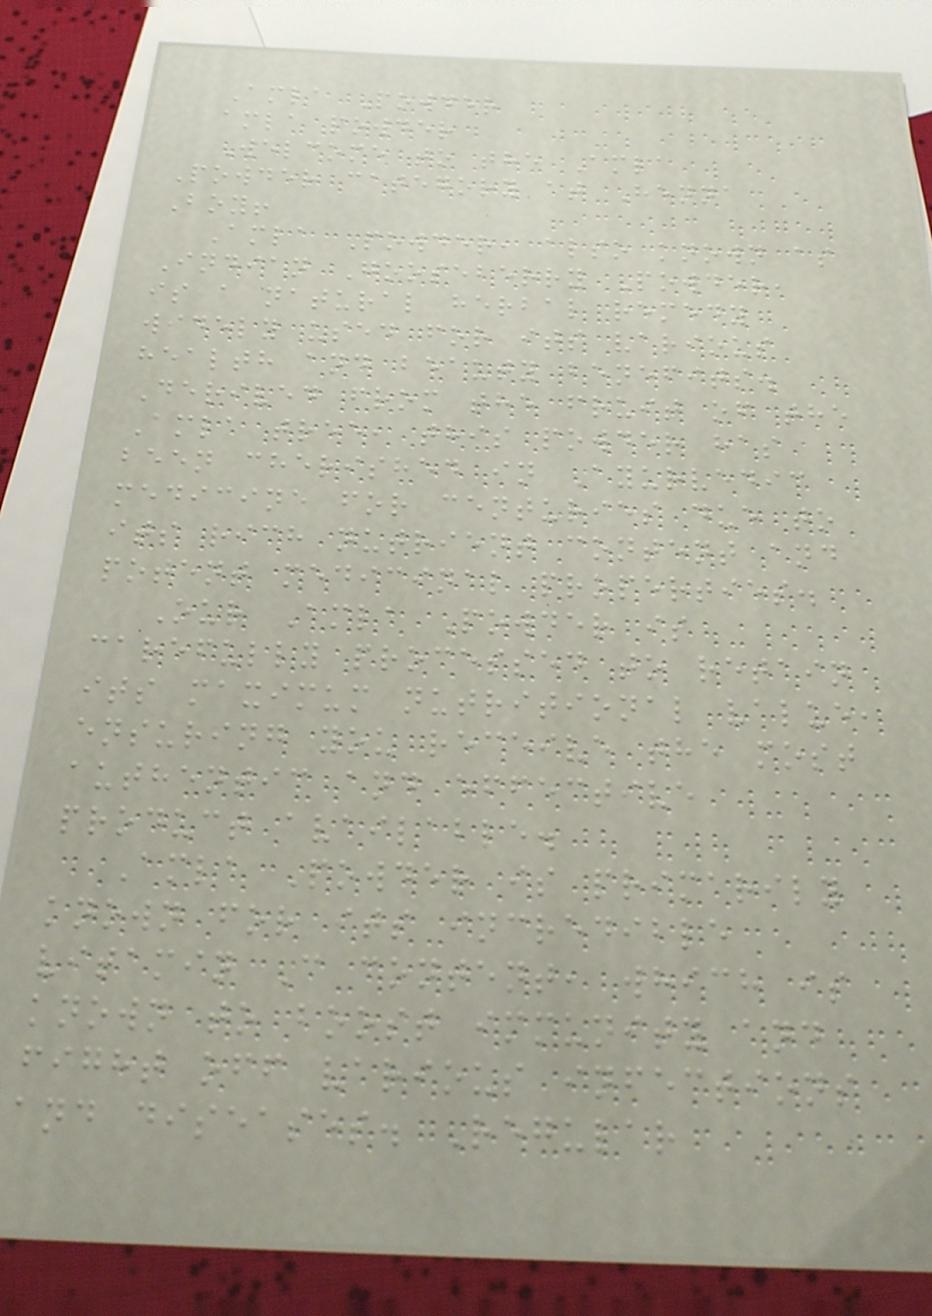Amla Powder
amla powder
Welcome to the Amla
Powder category at Henna
Boy!
Amla Powder, also known as
Indian Gooseberry Powder,
is a natural herbal remedy
widely used for its various
health and beauty benefits.
Derived from the fruit of the
Amla tree, this powder has
been cherished in Ayurvedic
medicine for centuries due to
its rich nutrient content and
potent medicinal properties.
Our Amla Powder is
carefully processed to retain
its maximum nutritional value,
ensuring you receive the most
authentic and effective
product available.
Amla Powder is primarily
known for its incredible
vitamin C content, which is
known to boost immunity and
fight off various infections
and diseases. Regular
